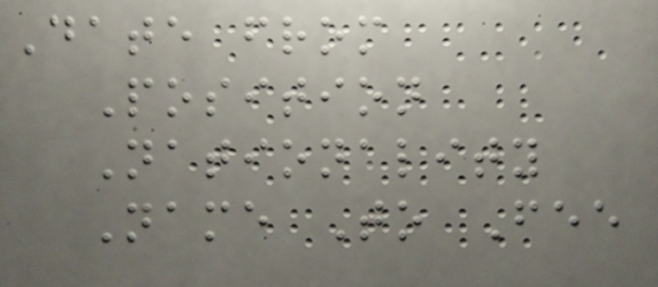Date from
Position
Nationality
Name To Fee
